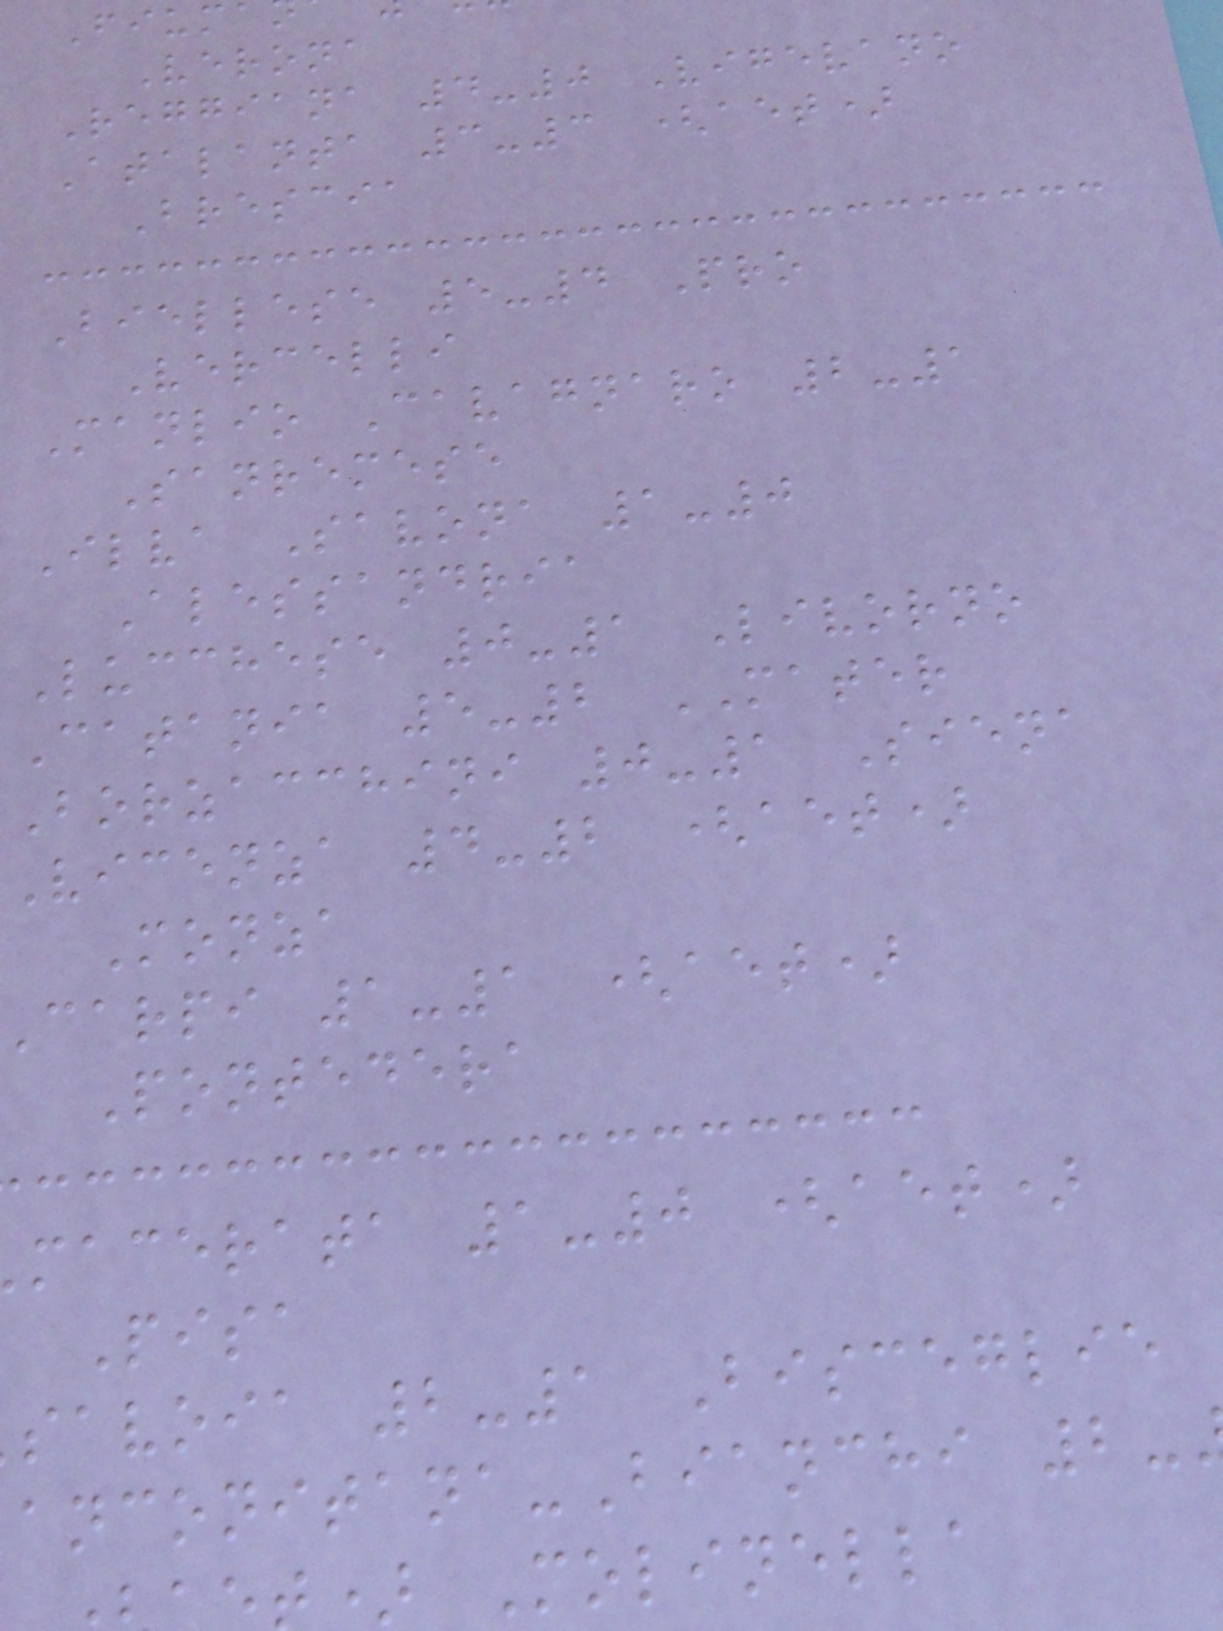Verona
Reggiana 4-0 Vigevano
Atalanta 3-3 (aet)
Brescia
Biellese 5-4 Pro
Vercelli
Manlio Cavagnaro 2-1
Sanremese
Ilva Savona 1-0
Alessandria
Lucchese 0-1 Livorno
Catania 5-2 MATER
Borzacchini 0-1 Siena
Vicenza 4-2 (aet)
Monza
carpi 1-1 (aet)
Pontedera
macerata 1-0 (aet)
Pisa
savoia 2-1 Bisceglie
nconitana-Bianchi 2-
) Molinella
